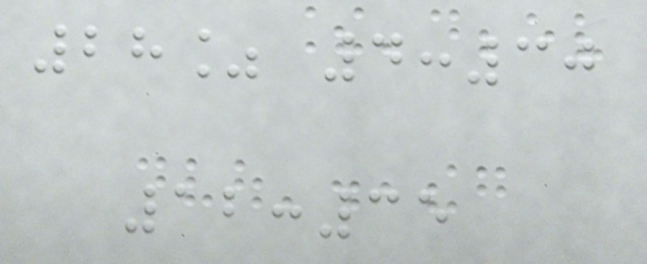28% 4:30
12:35
